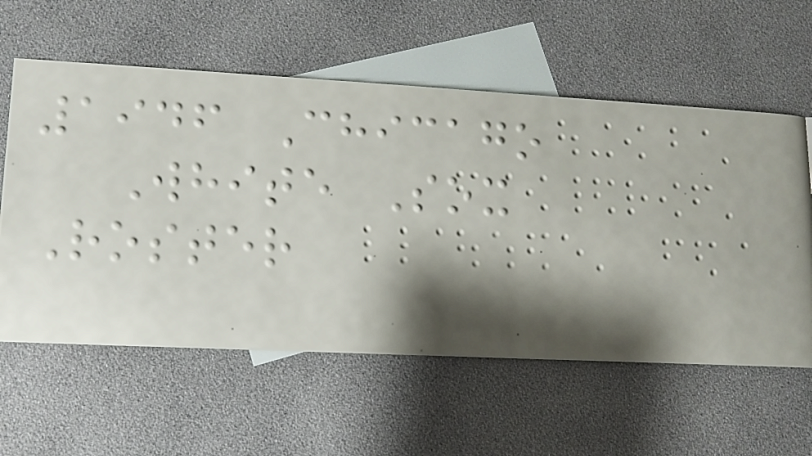1946 Chicago
White Sox
Roster
